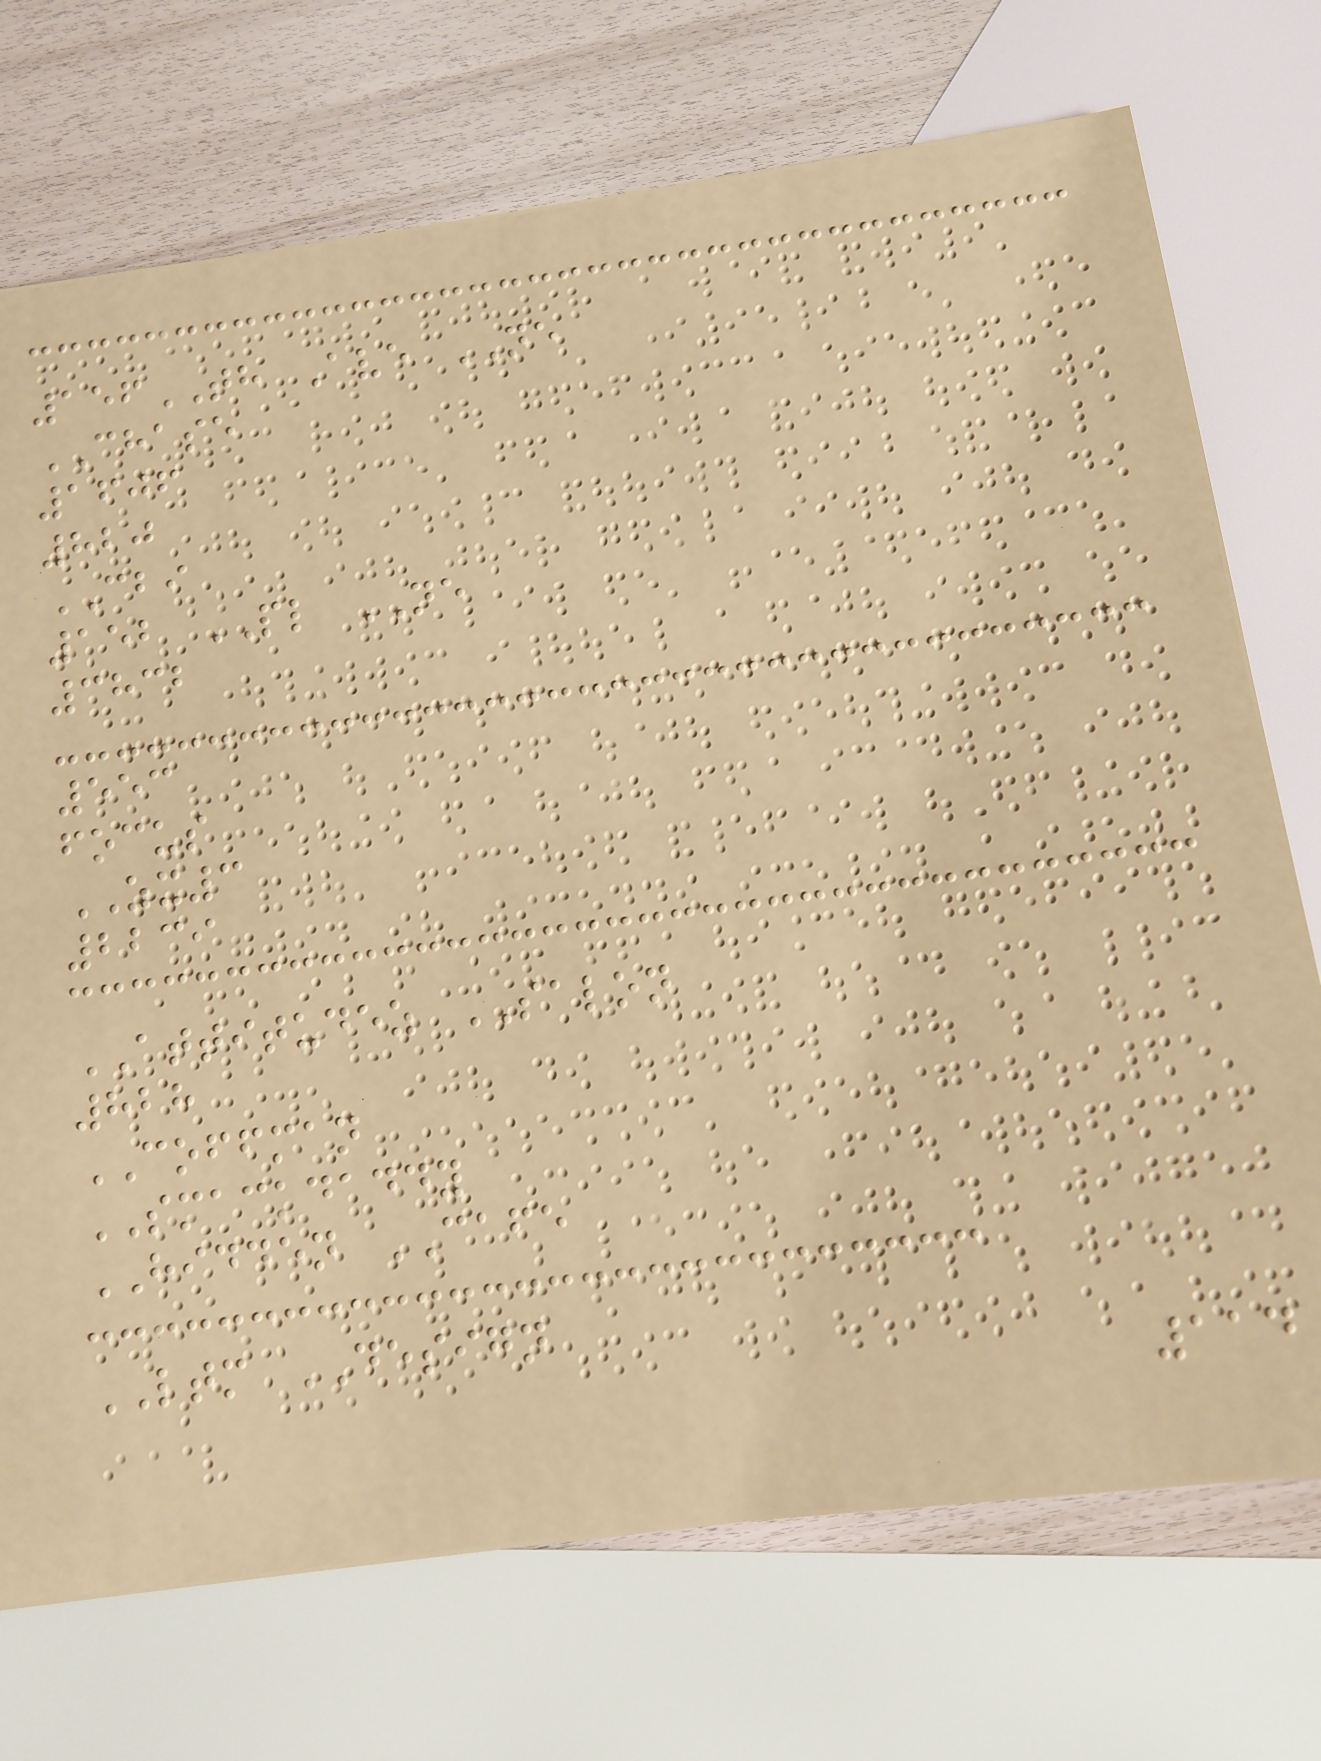156TH Ave NE
CHASE
1606
820
CBI
152 PL NE
3832
553
focus
ZX3
2239
ATTITUDEZ SALON
828
COFFMAN
SMACKDADDY
HIDDEN CAFE
LTM DESIGN
114
